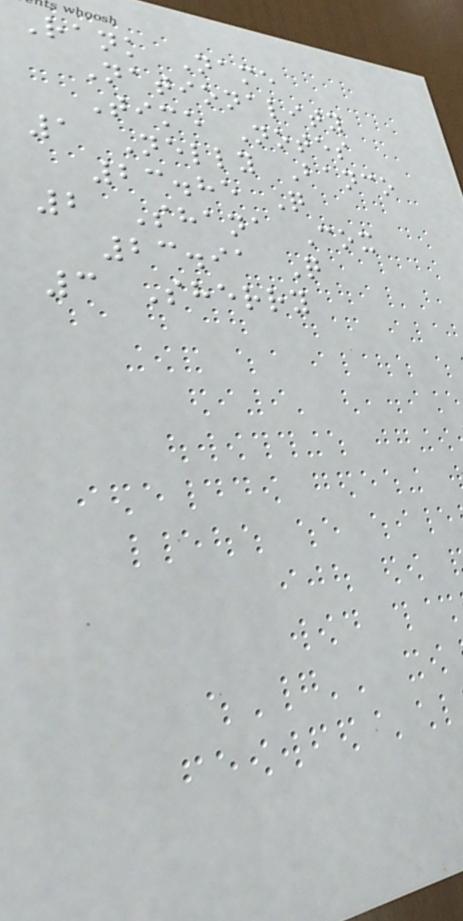Rank Name
Nationality
Time Notes
1 Nelly Banco
23.85 Q
2 Shana Cox
23.91 Q
3 Sherry
